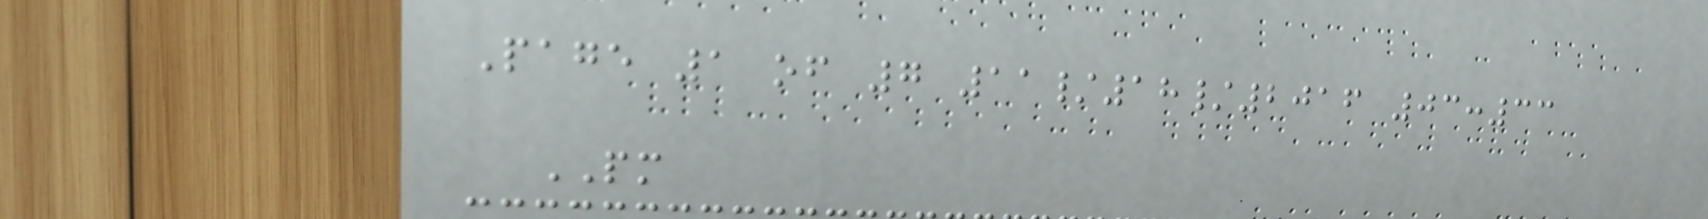Page 1 of 7 11/18/2016 03:33
PM
